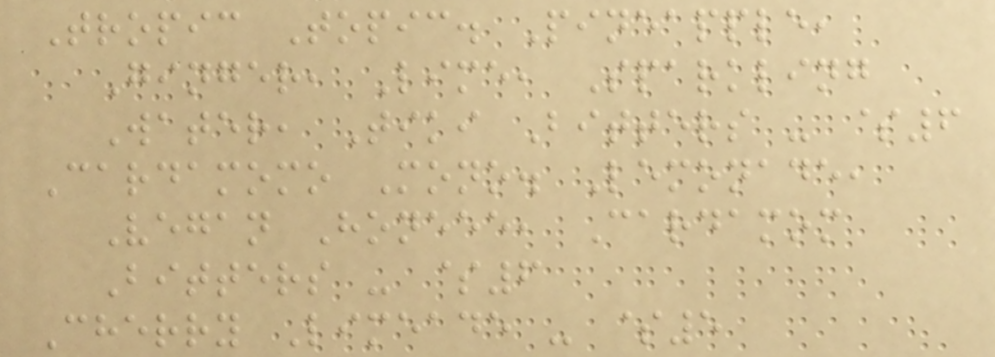Tropic Topic. Pineapple,
Ginger, Lime, Sparkling
Water, Tiki Bitters - $6
Cardamomo Mono. Lemonade,
Vegan Honeee, Cardamom
Bitters - $6
Cherry Limeade - $5
